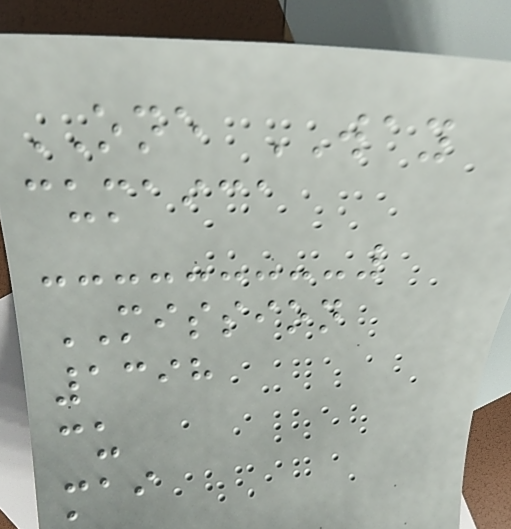ONE WAY
cumaica
MISSION
1398
cu
mai
